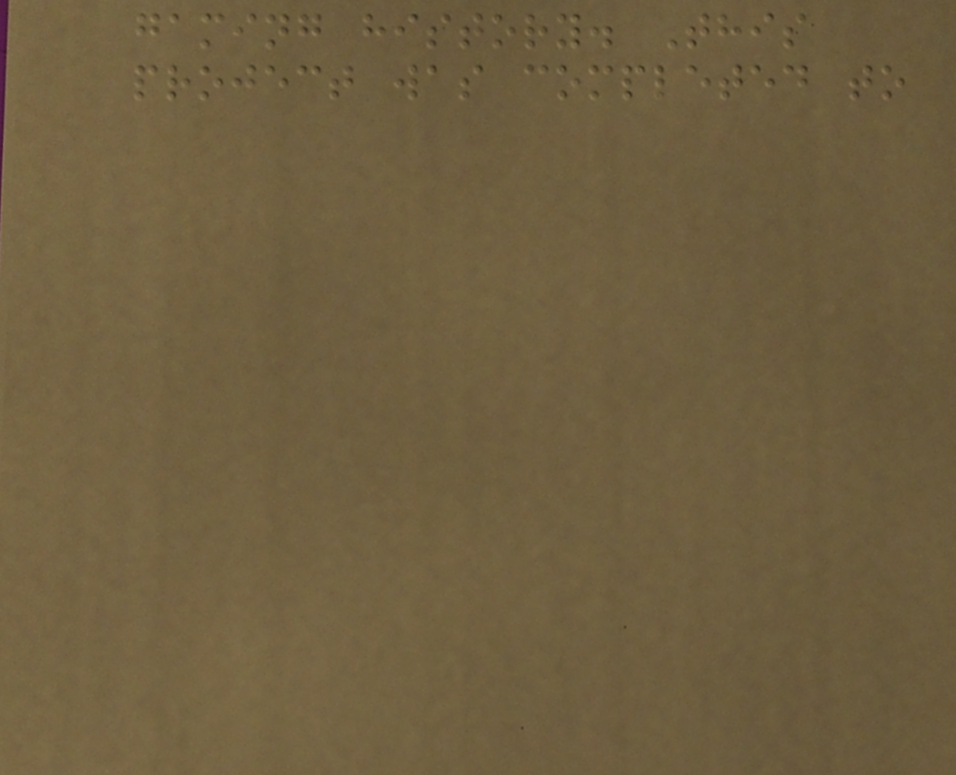gaming history. This
project was completed to
